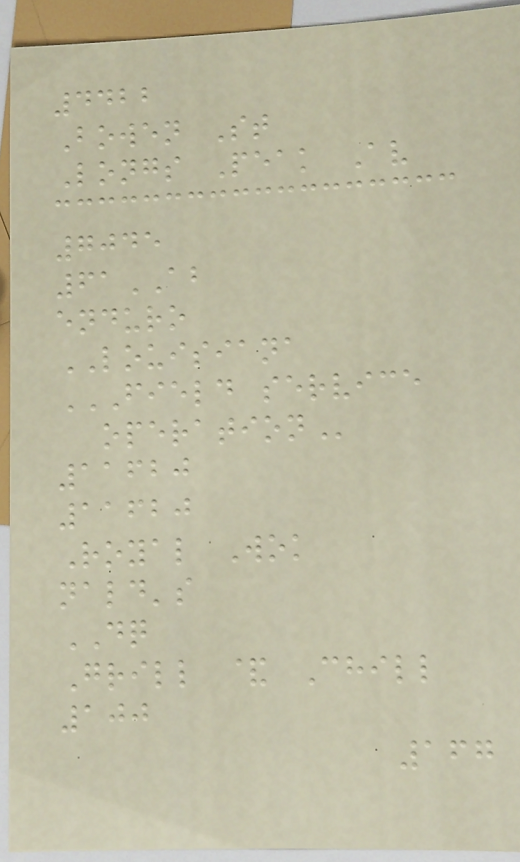4422
Bowen St
Longs Peak Av
7045
61AB
enduro
LOUISIANA
FIELD SERVICE
OPERATION
11620
11620
Royal Wok
nald's
DQ
Grill & Chill
100
167
